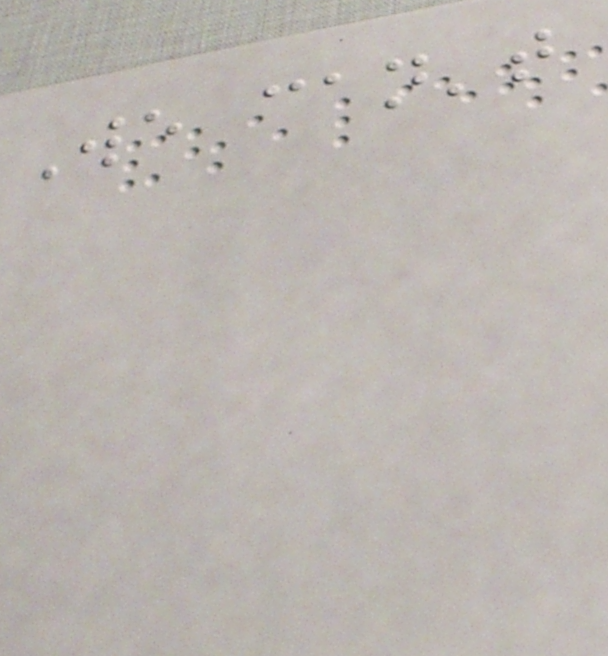We can't
